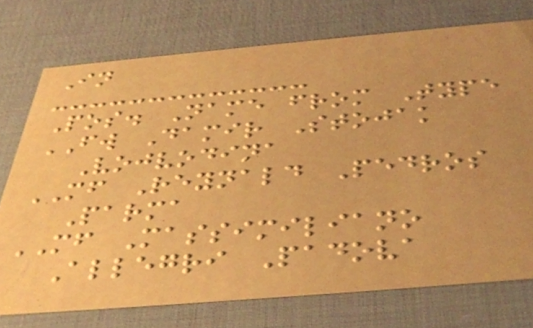In
Pos. Name from Type
FW Damir Stojak
Vojvodina
MF Reynald Pedros
Parma
MF Massimiliano
Allegri Padova
